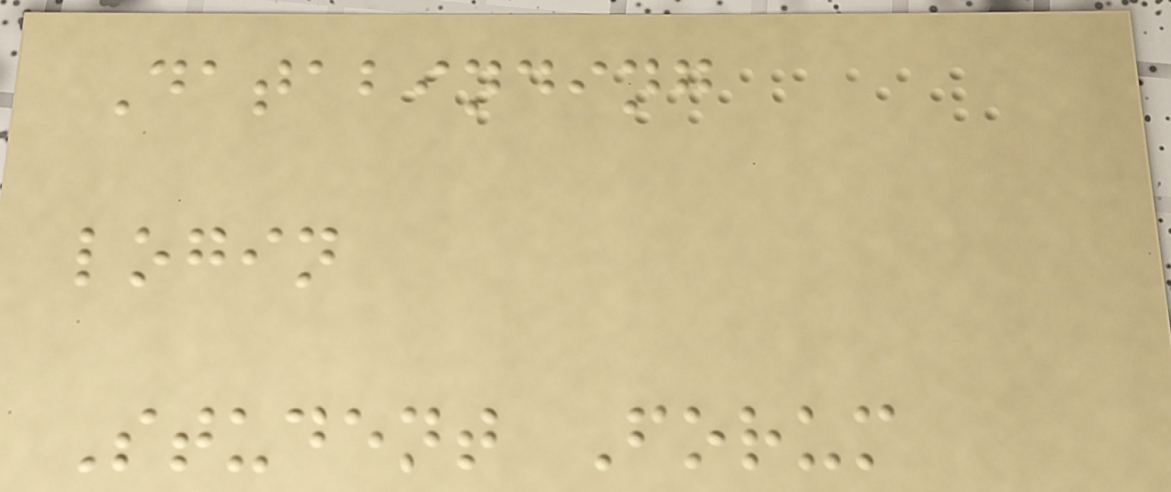Databinding
login
Student Forum
